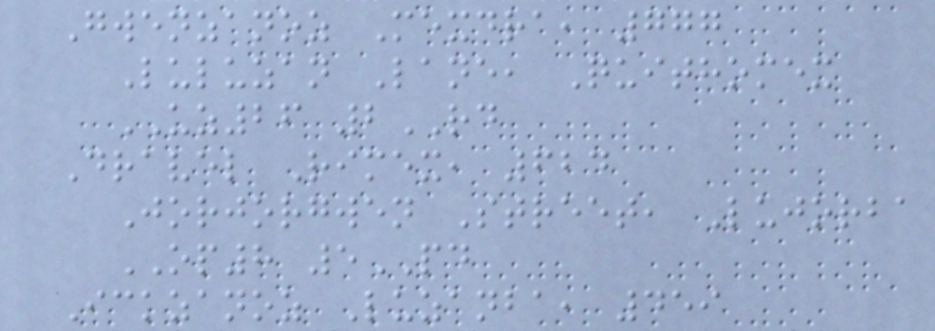Gwenzanoz Mexdra, 777
Luluzan Lane, Quithomex
UZ26 2RD
Dravel Rimex, 624
Jorjorgwen Street, Lujorba
OP8 5PD
Ickzanoz Luzanba, 459
